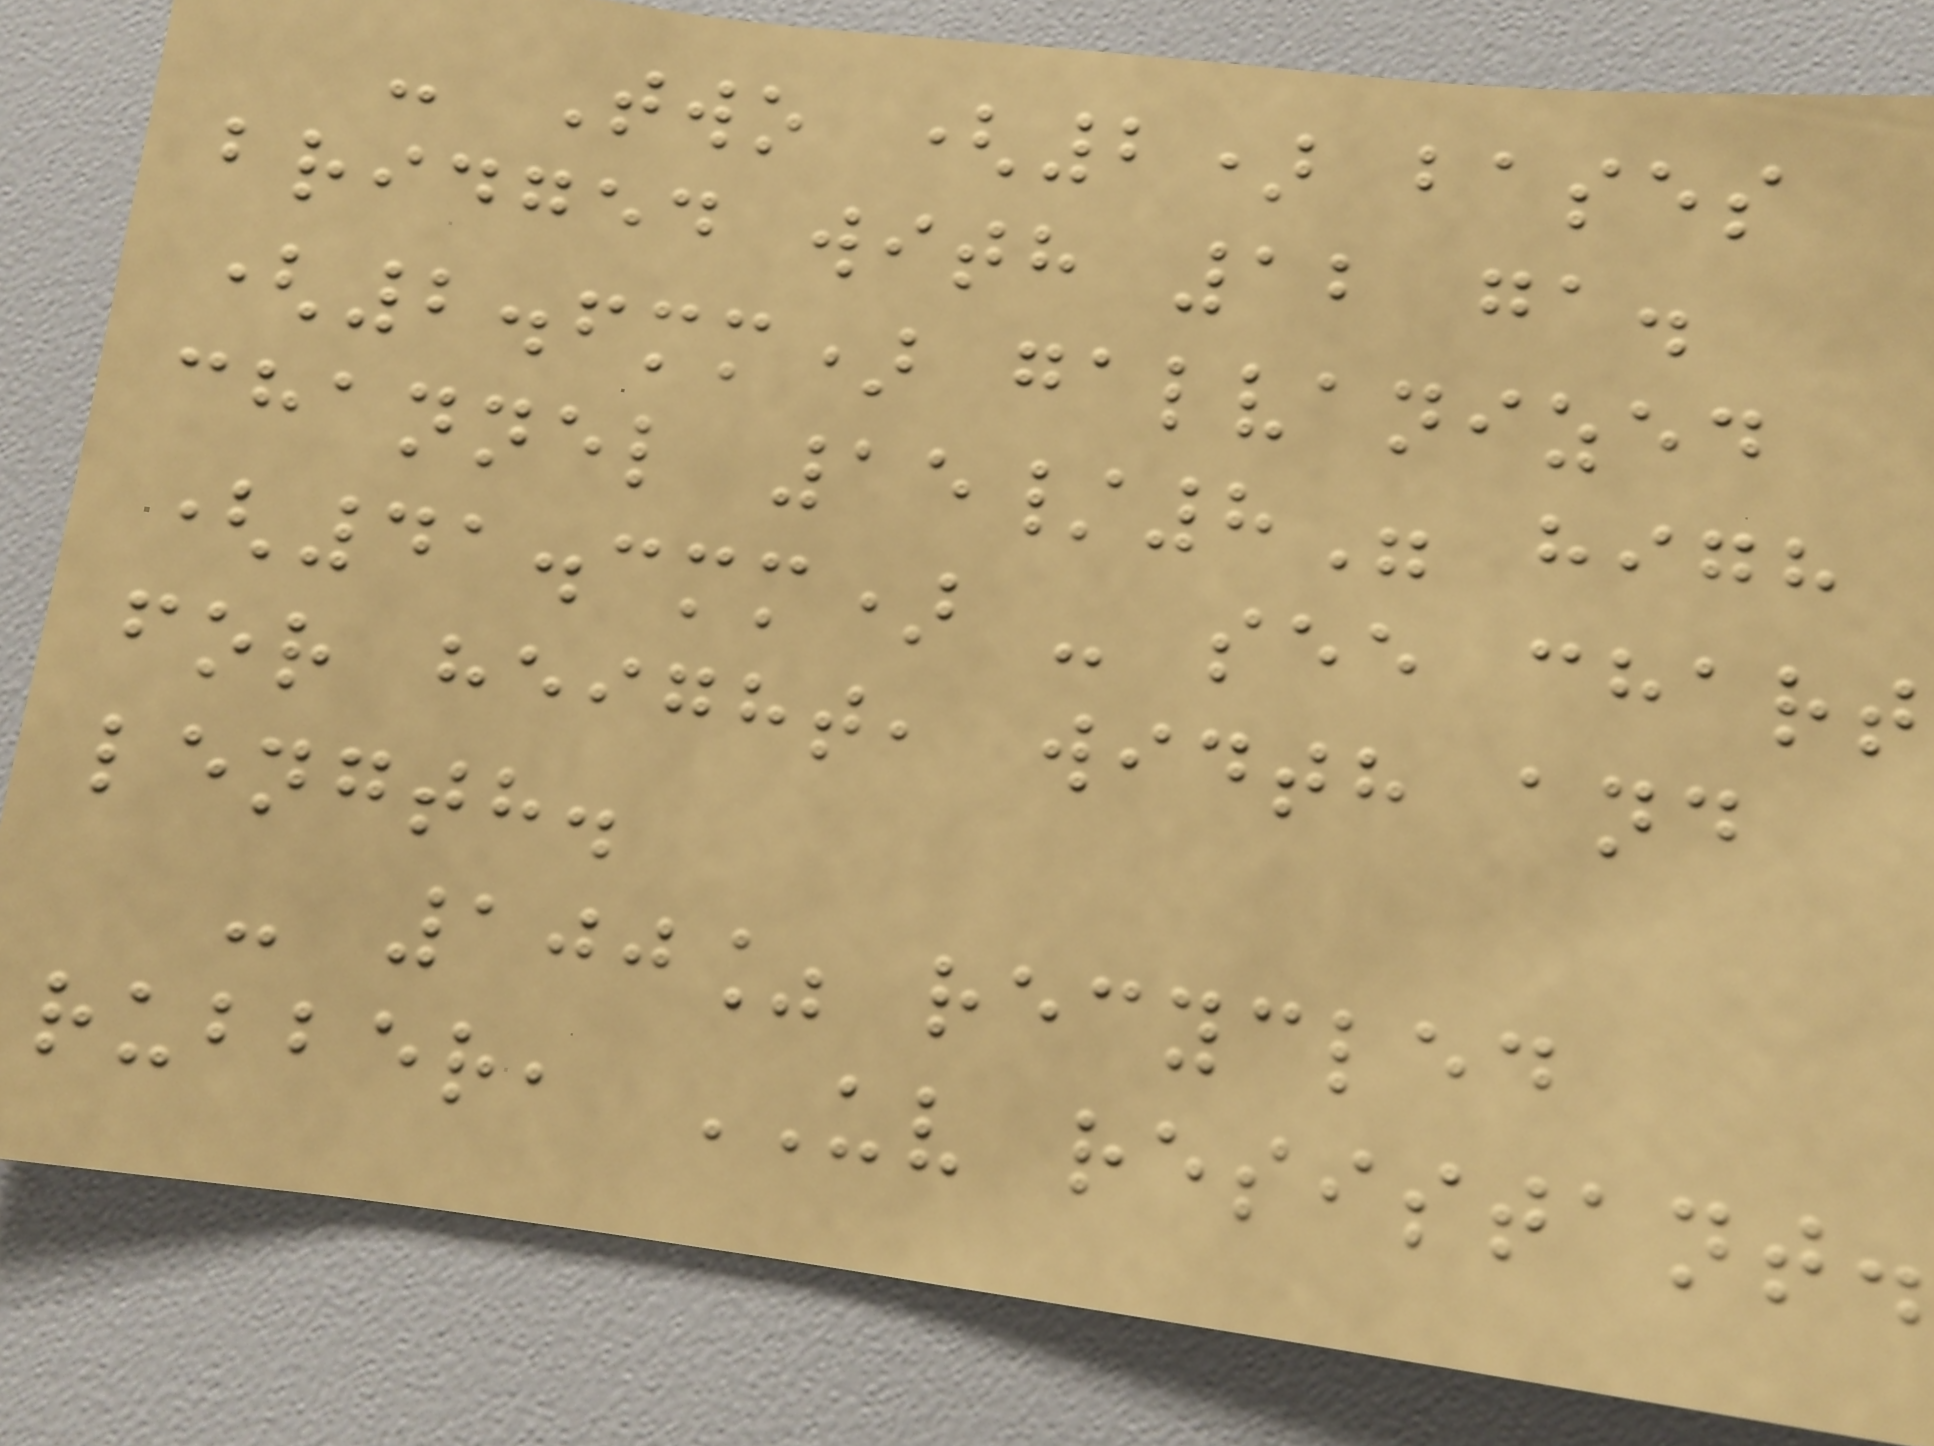- Two (2) bases
bridged with 12 ga.
(2.6mm) galvanized
channel 15/8" high
(41.3mm) - see chart
for height, width and
length.
- 100% recycled
rubber, UV resistant.
